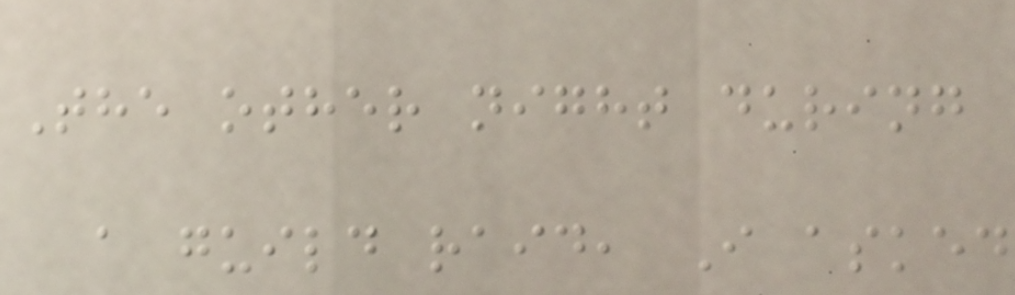The other night during
a guild raid, I asked
